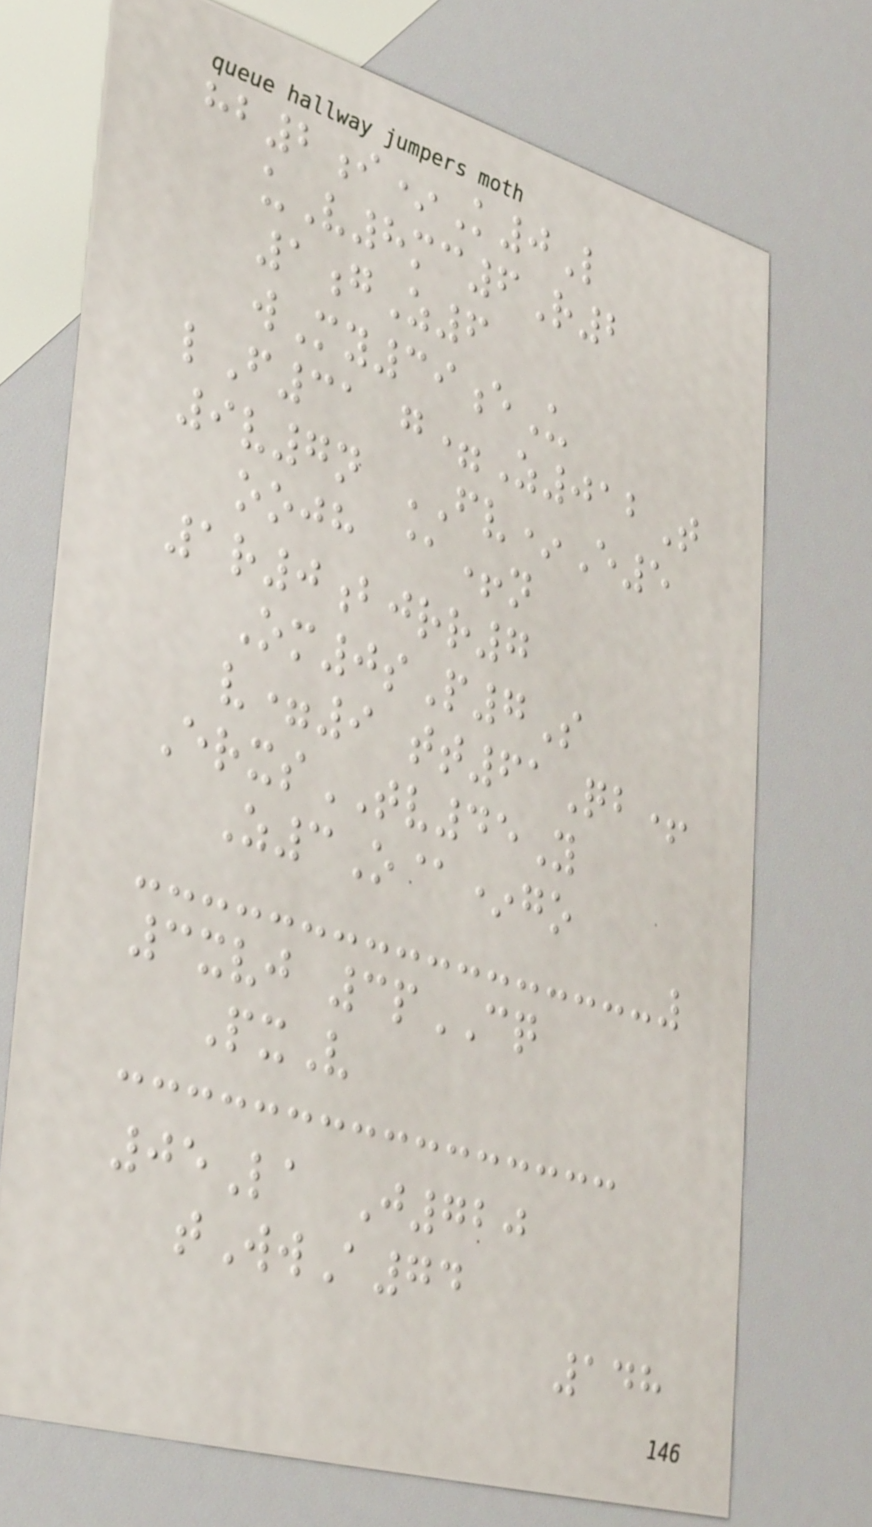hb2i*K0L
uV8mc6R2
1gZ6
wMy39eU
lF31 g=Z012T
9v7n FV*E5
oojh @+n
1r0bjrr7
Om0sP7S
v=9 tt61Qb+
ErxsTV45Y
Z3O@*go
3xvj 3pCQ
PxV
05La J720
tWwA74
148
